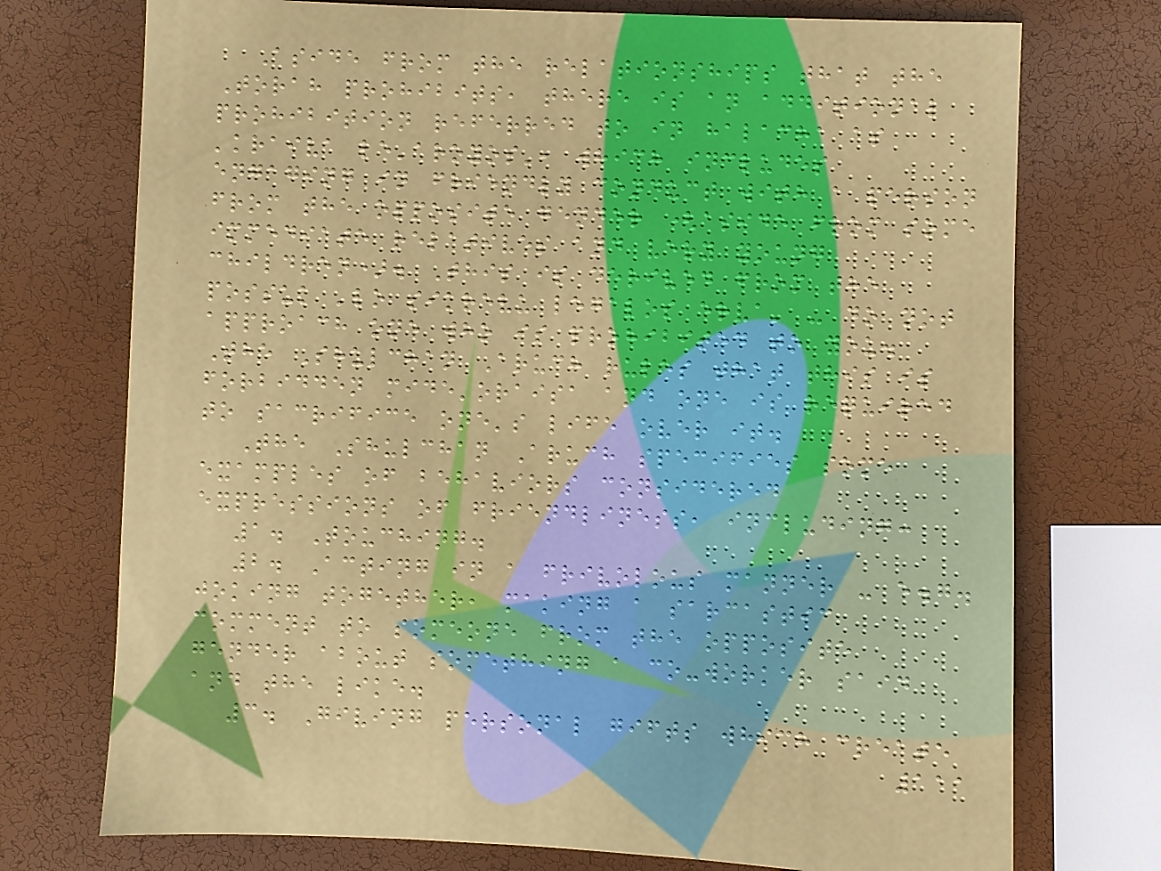Aside from the relationships that the
Torah prohibits, there is an additional
prohibition referred to in halacha as
'kraiva le'aroyos', which includes
engaging in friendly conduct with a person
from the opposite gender (aside from some
immediate relatives and very young
children). This is derived from the
possuk 'lo sikrevu legalos erva' - do not
approach one who is prohibited to you.
The Shulchan Aruch rules that this is
forbidden mide'oraisa and one is required
to sacrifice one's life over it.
The Shulchan Aruch specifies some
examples of behaviors considered
expressions of friendliness, including:
1. Touching.
2. Acting in a frivolous manner - e.g.
joking together, making a sarcastic
comment to someone from the opposite
gender about something a co-worker said
and the like.
3. Giving personal gifts which create
111
